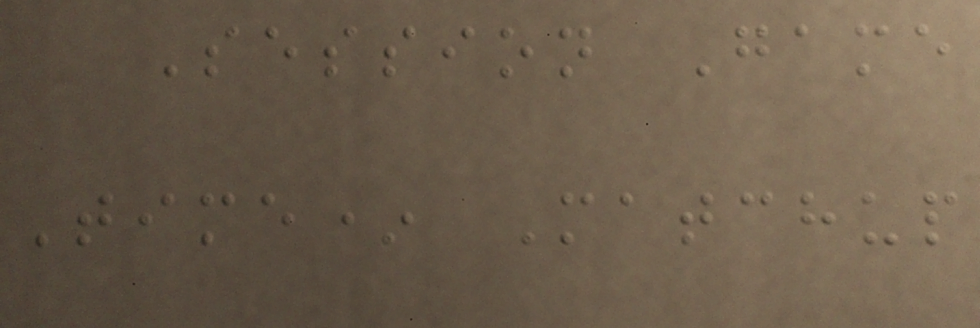Session Game
Time* Matchup
